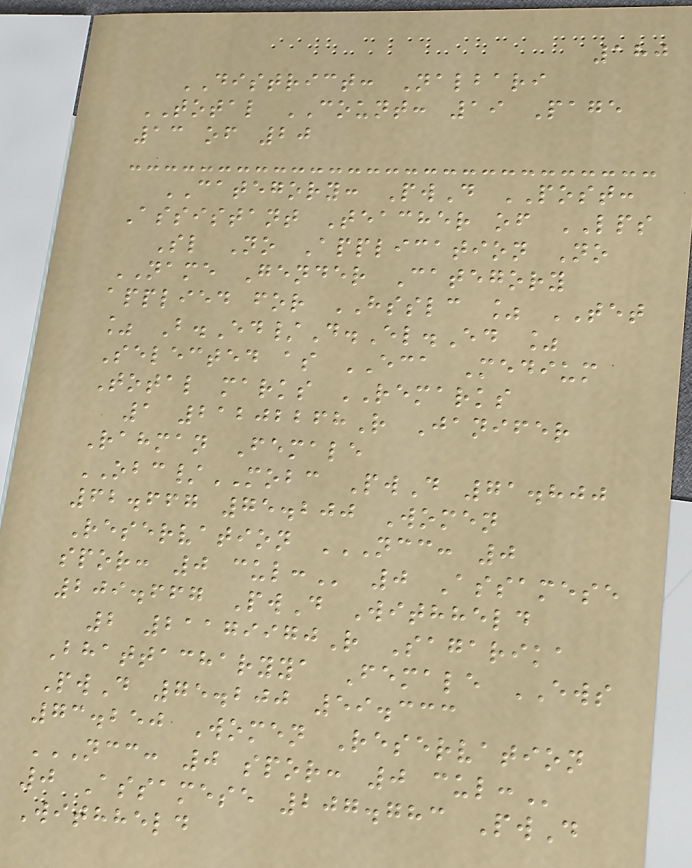180
DISTRICT: Nalbari
TOTAL COUNT: 19 Page
13 of 20
CATEGORY: PwD POST:
Assistant Teacher of LPS
Sl No Application No
NAME Gender Category
applied for HSSLC % TET
% B.Ed/D.El.Ed %
Selected as ECA Medium
Total marks REMARKS
1 21202268R Janifer
Rahman Female
OBC/MOBC PwD 71.800
62.667 75.200 Women
Reservation NCC: 0
SPOR: 0 CUL: 0 Assamese
209.667 PwD Withheld
2 21179970R Sagarika
Bhattacharyya Female EWS
PwD 75.200 59.333
73.250 Women Reservation
NCC: 0 SPOR: 0 CUL:
0 Assamese 207.783 PwD
Withheld
